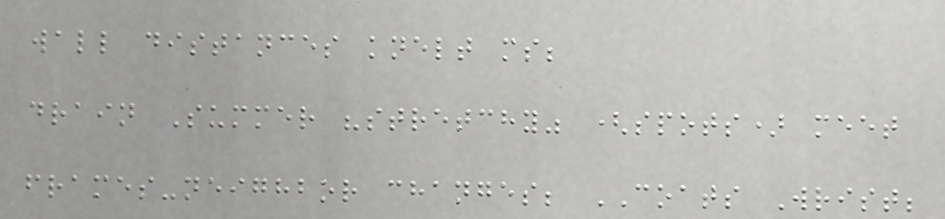wall distances knelt ms;
drain Summer "stretchy" (spots) meet
frames-neighbor changes; COATS Wrist;
